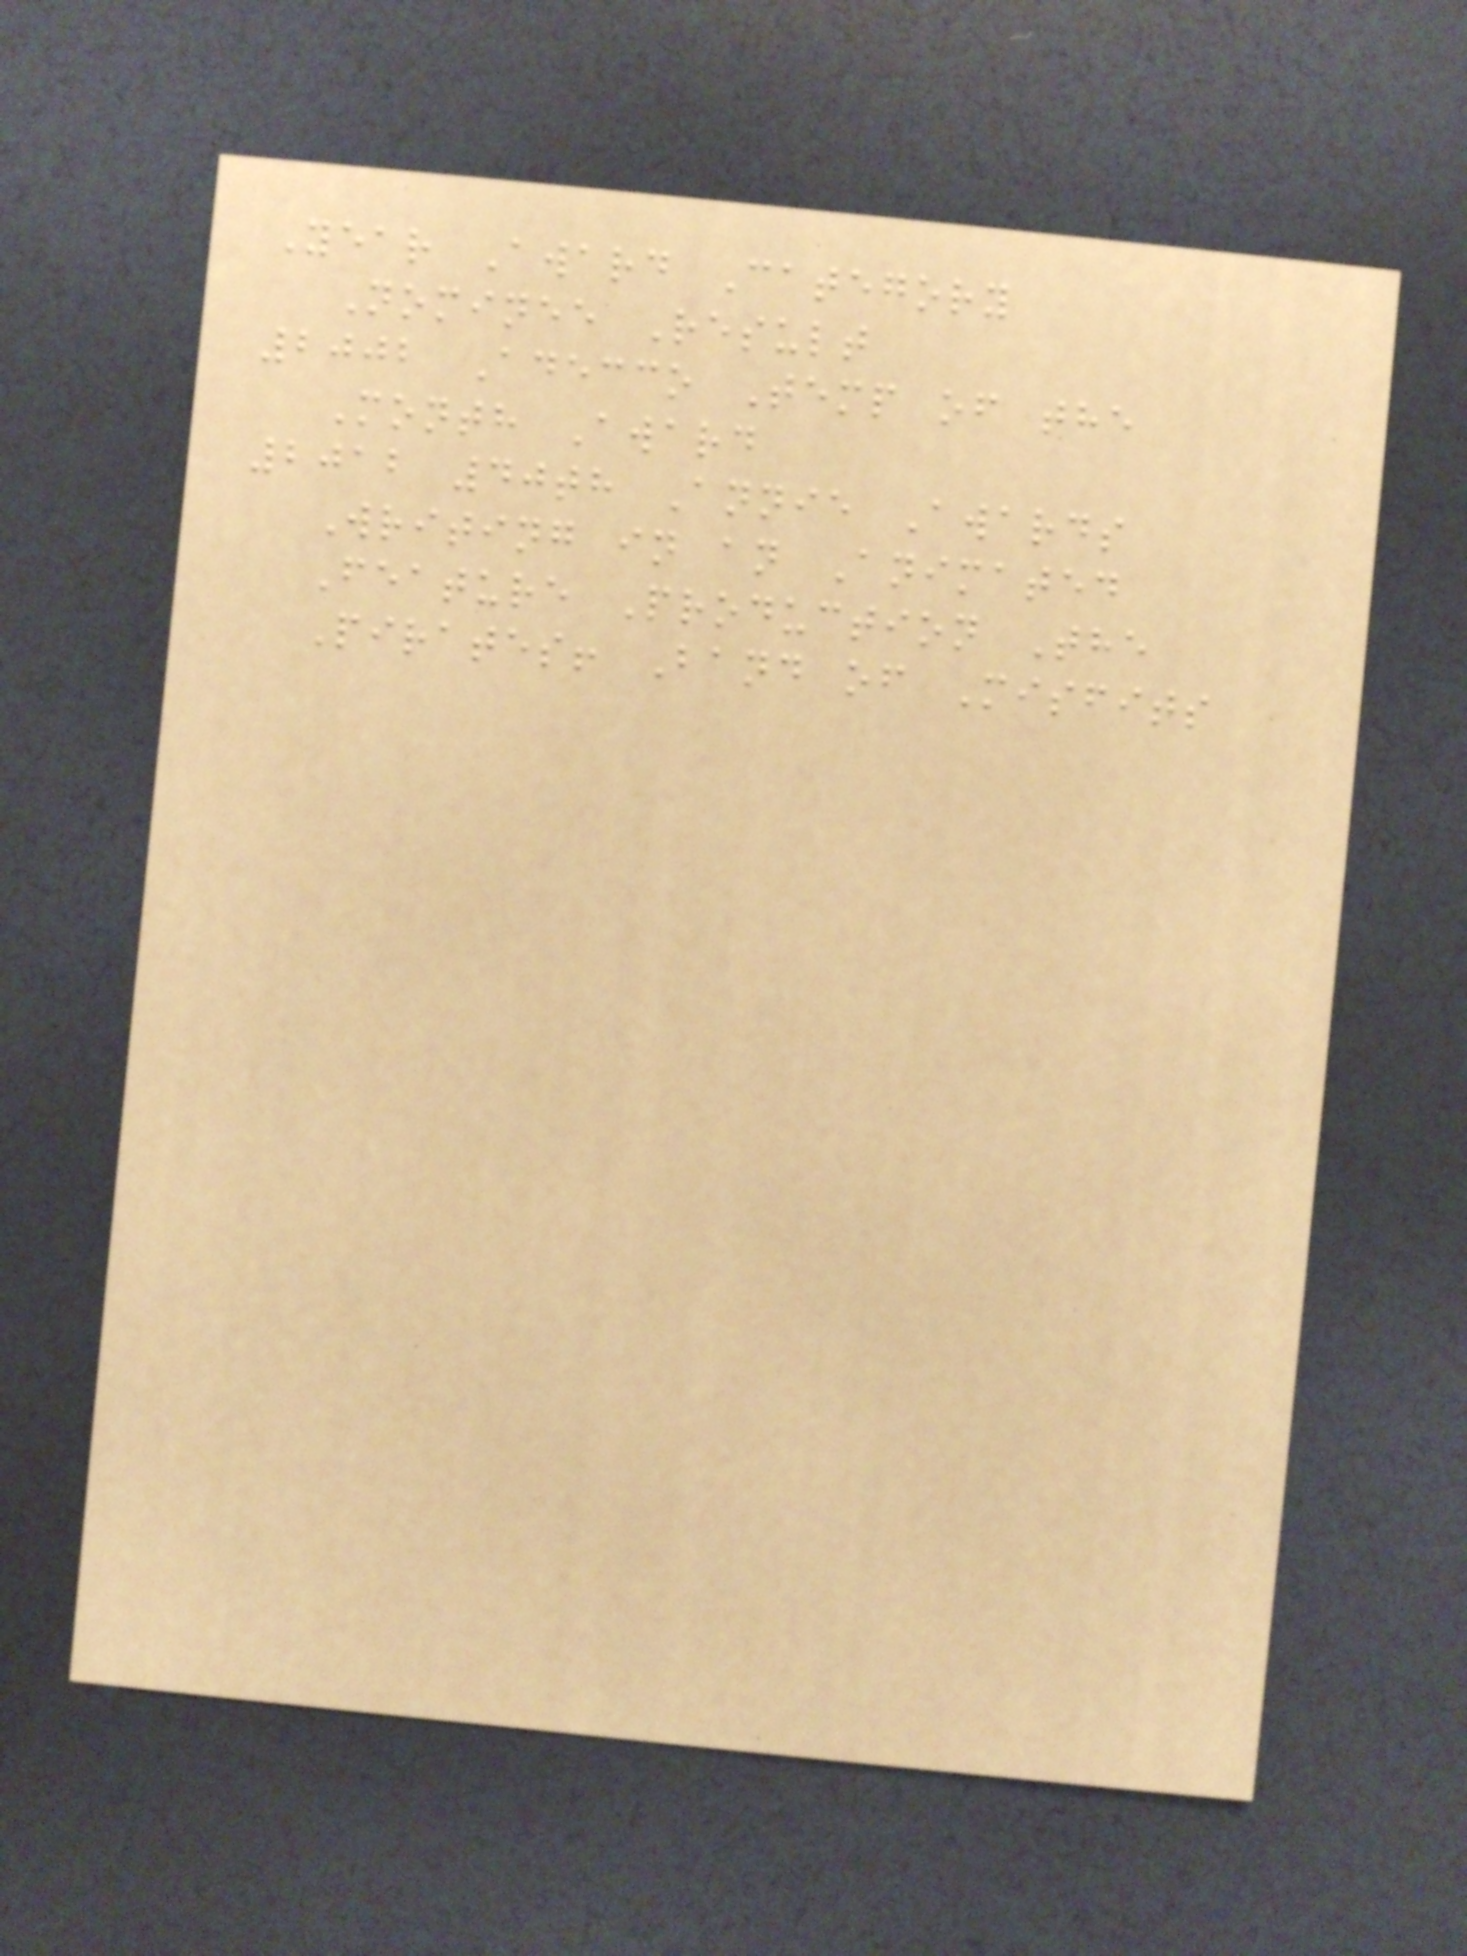Year Award Category
Nominee Result
2002 Adecco Temp of the
Month Award
2012 40th Annie Awards
Writing in an Animated
Feature Production The
Pirates! Band of Misfits
